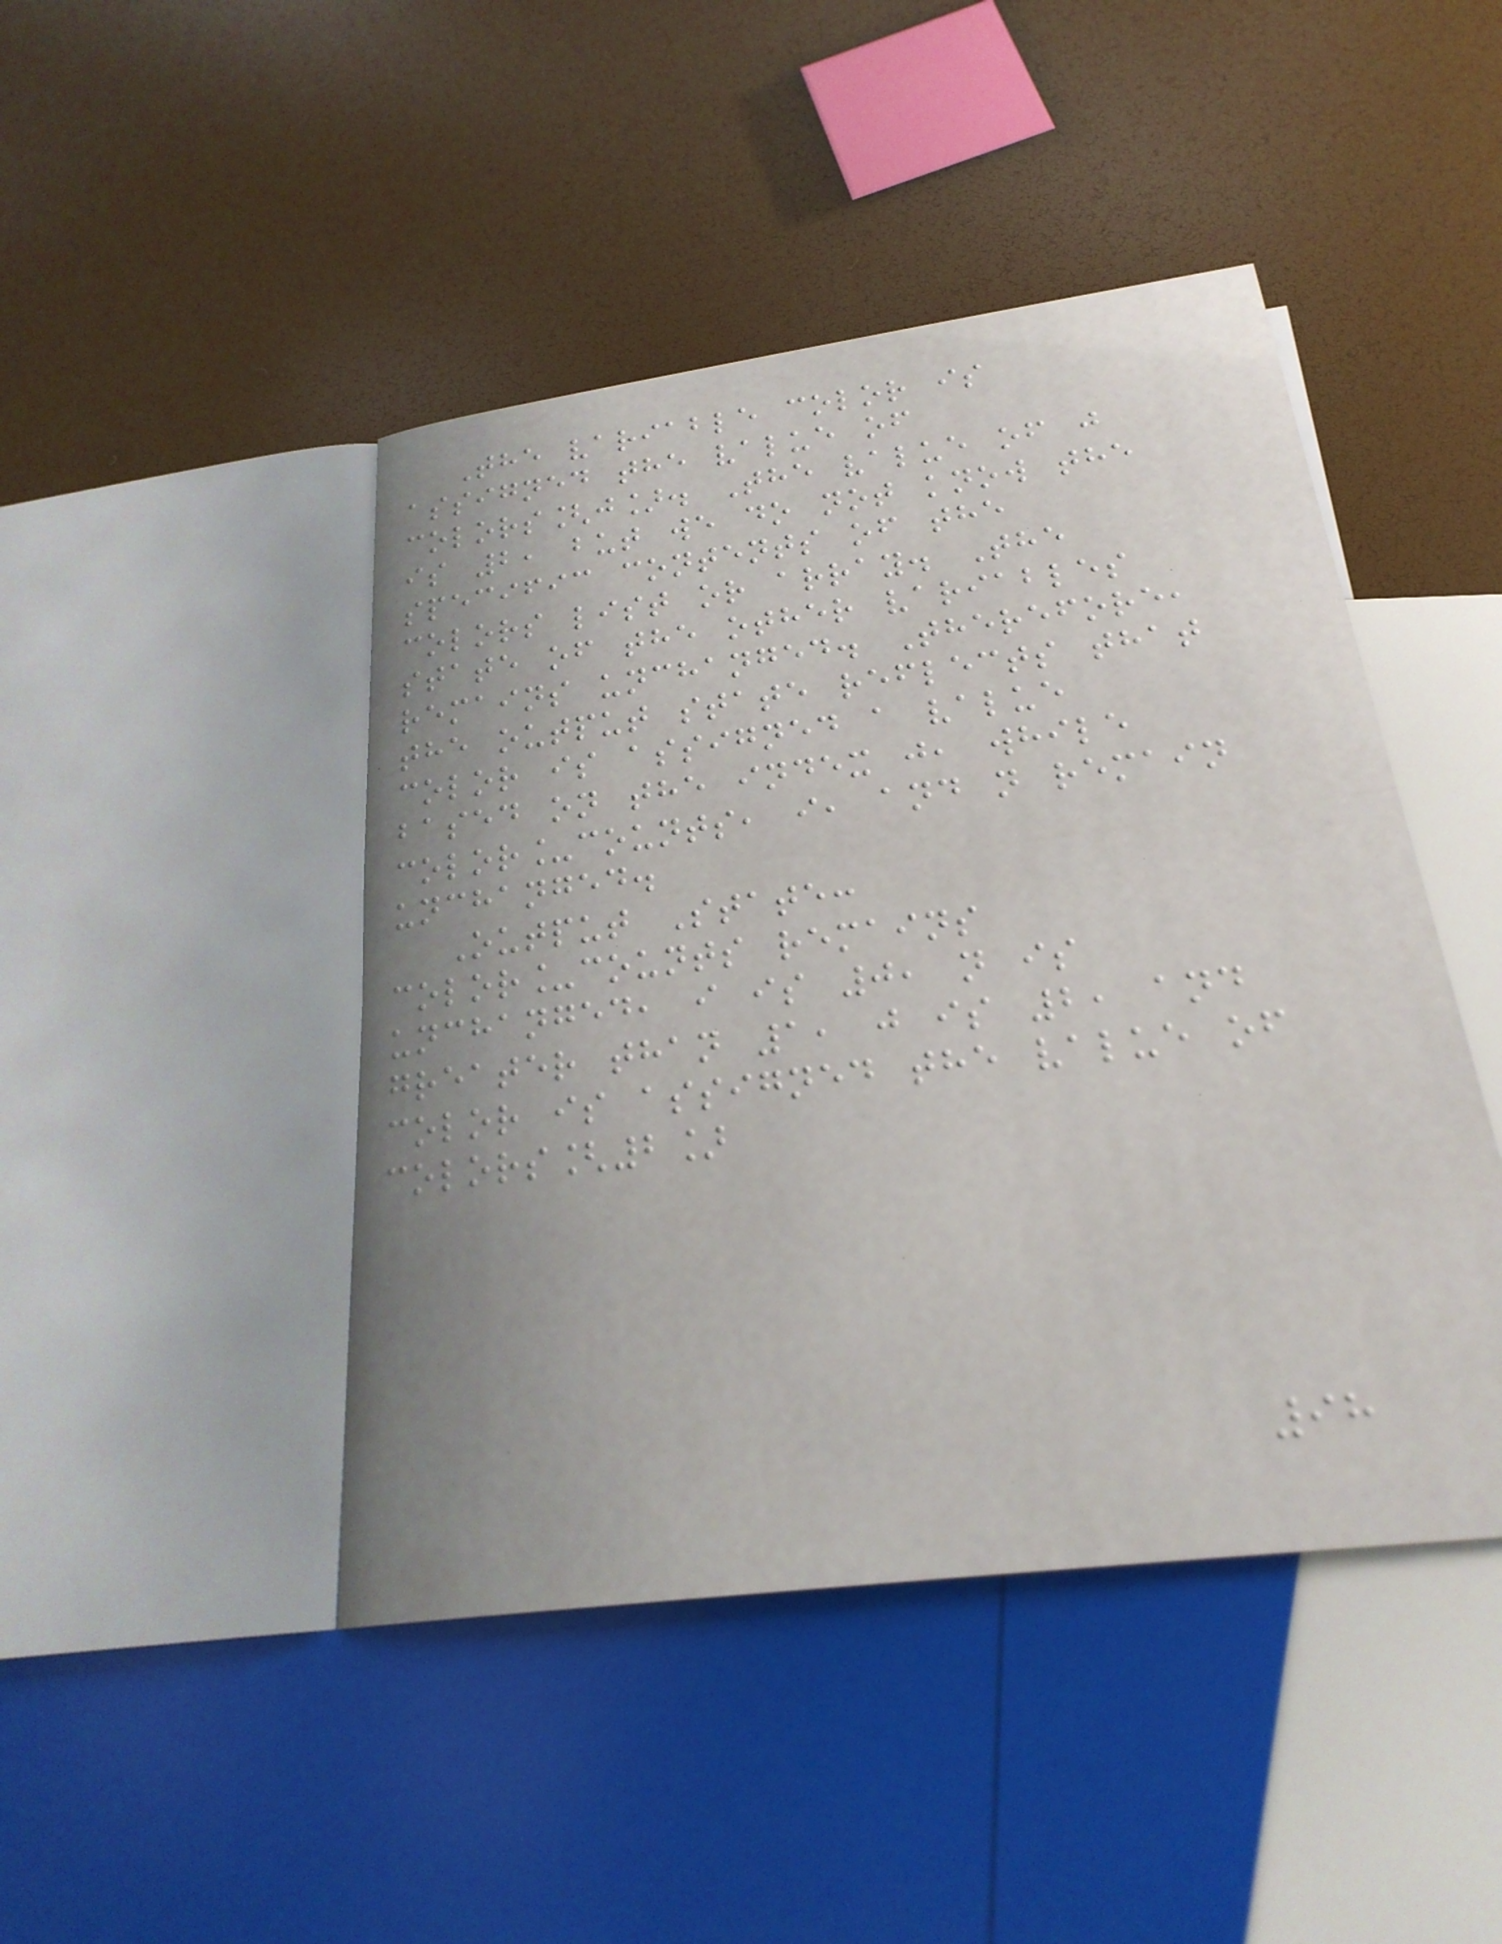The variable color is
assigned the value of
colors[j]. The value of j
is 2, but we do not know the
specific contents of the
colors list or array. The
state of the other variables
remains unchanged. Therefore,
the output state reflects that
color is assigned a value
based on the index j, while
color_counts, i, and n remain
unchanged.
Output State:
color_counts remains
unchanged, i is 0, n is
greater than 1, j is 2, and
color is assigned the value of
colors[2]
98
